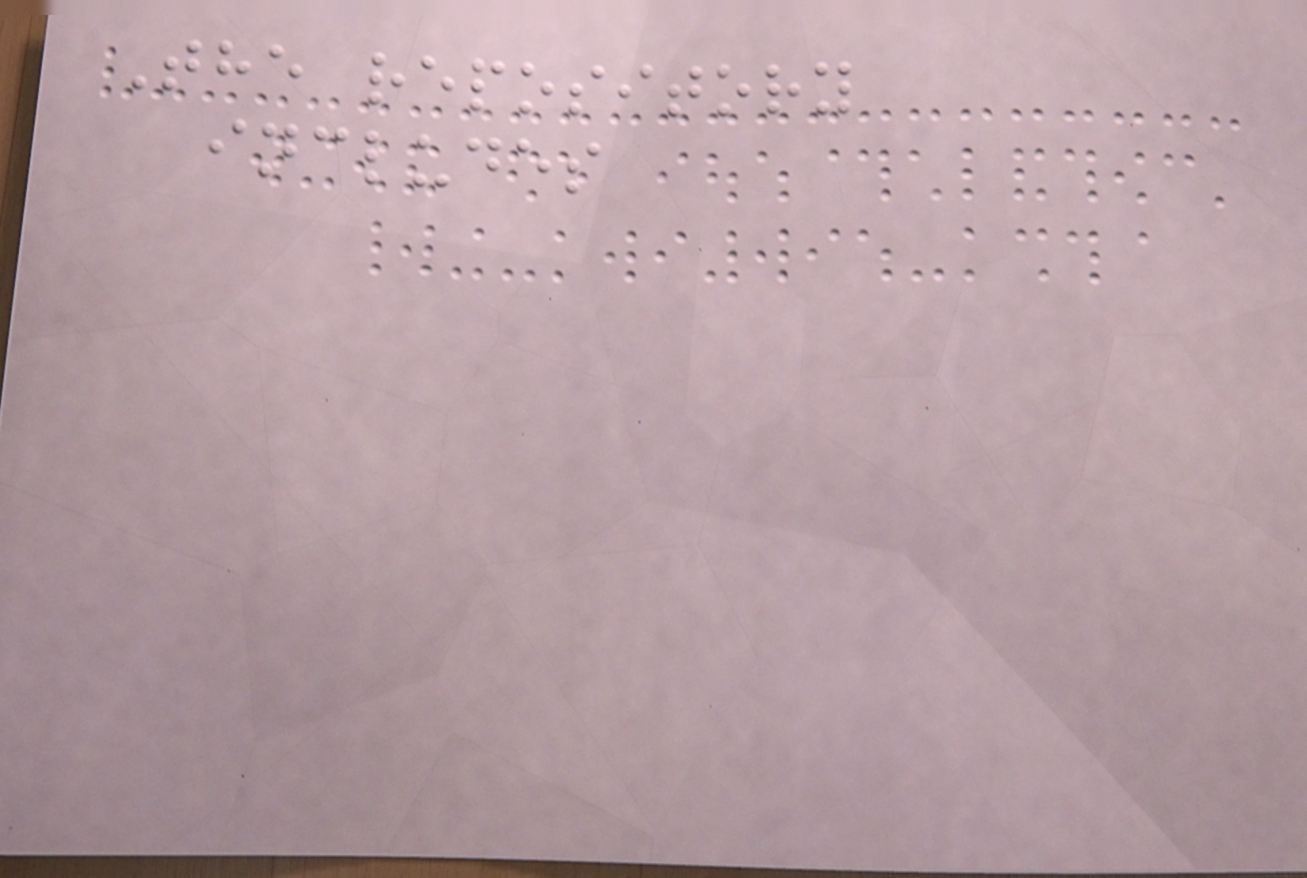The repository
includes
